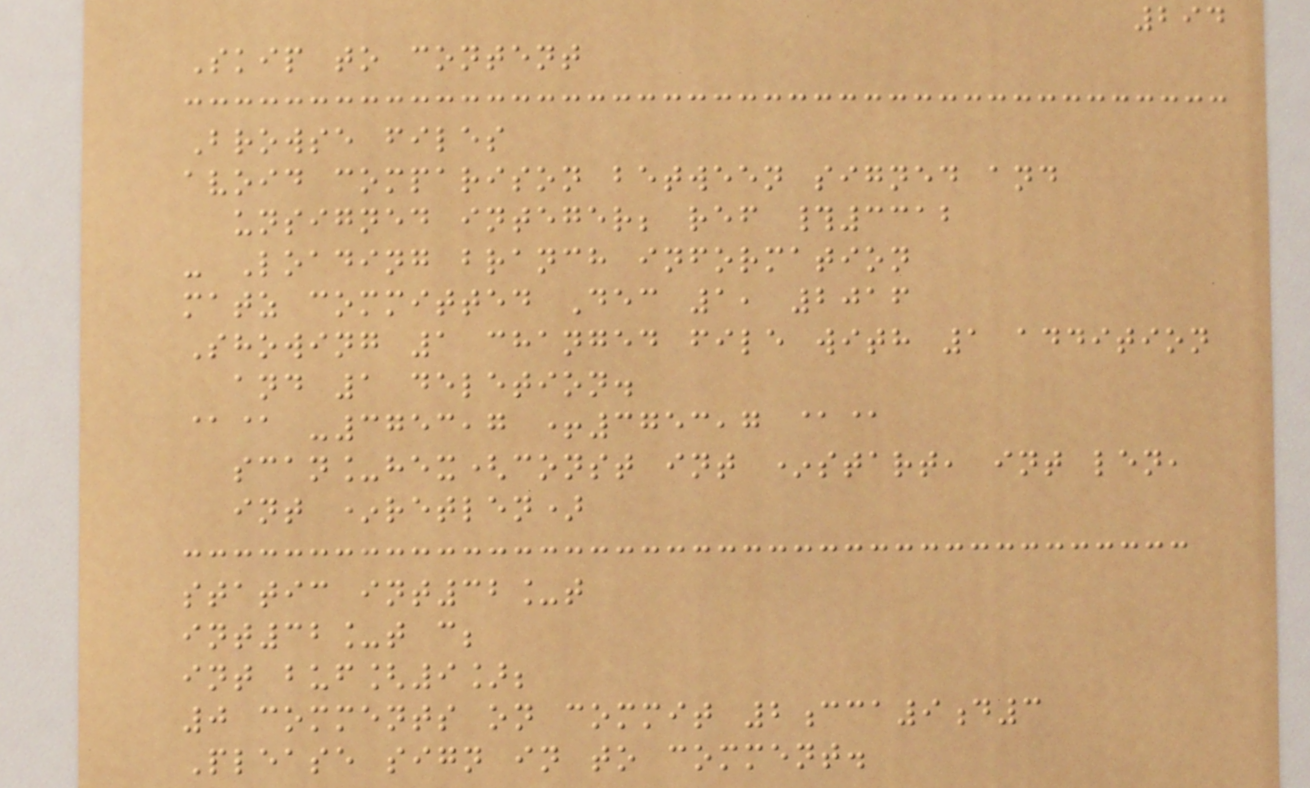294
Skip to content
Browse files
avoid comparison between signed and
unsigned integer; ref #3312
- Loading branch information
matz committed Dec 1, 2016
Showing 1 changed file with 1 addition
and 1 deletion.
@@ -3753,7 +3753,7 @@
scan_hex(const int *start, int len,
int *retlen)
static int32_t
int32_t c;
int buf[9];
0 comments on commit 2cca9d3
Please sign in to comment.
